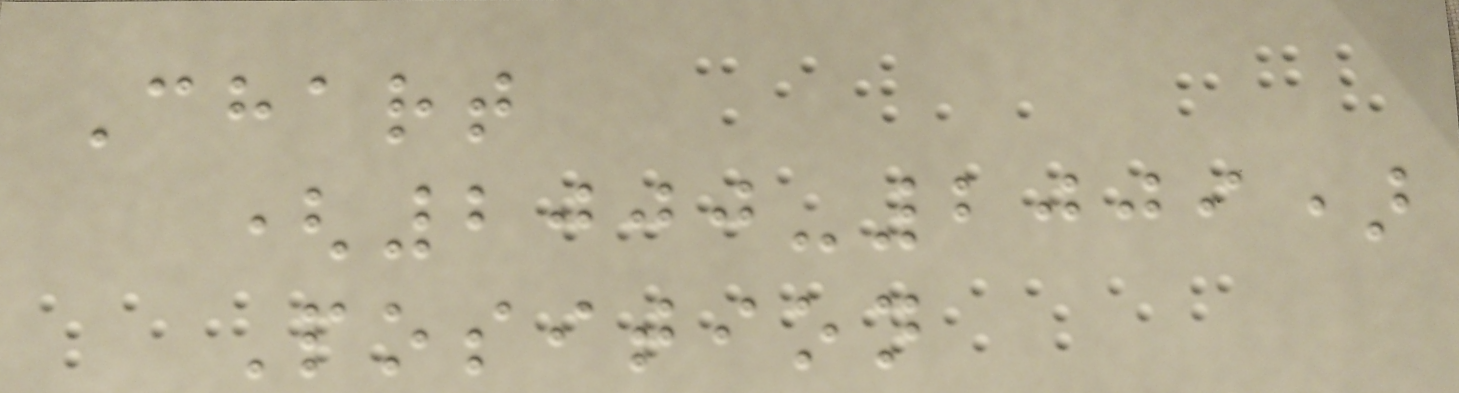Chart
(2000-2009)
Position
